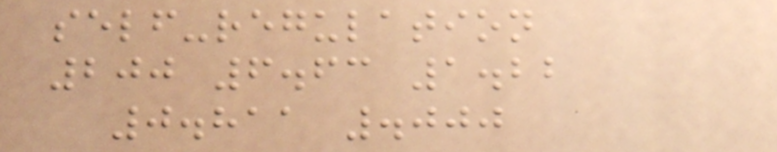self-regulation
200 6.63 1.22
0.811 .000
